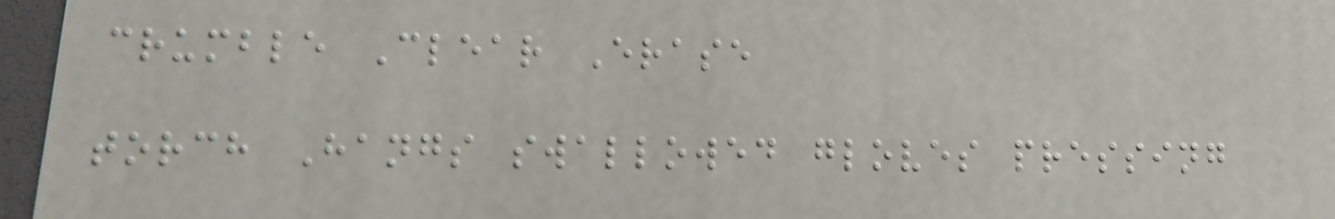crumble Clear Erase
torch Hangs swallowed gloves pressing
